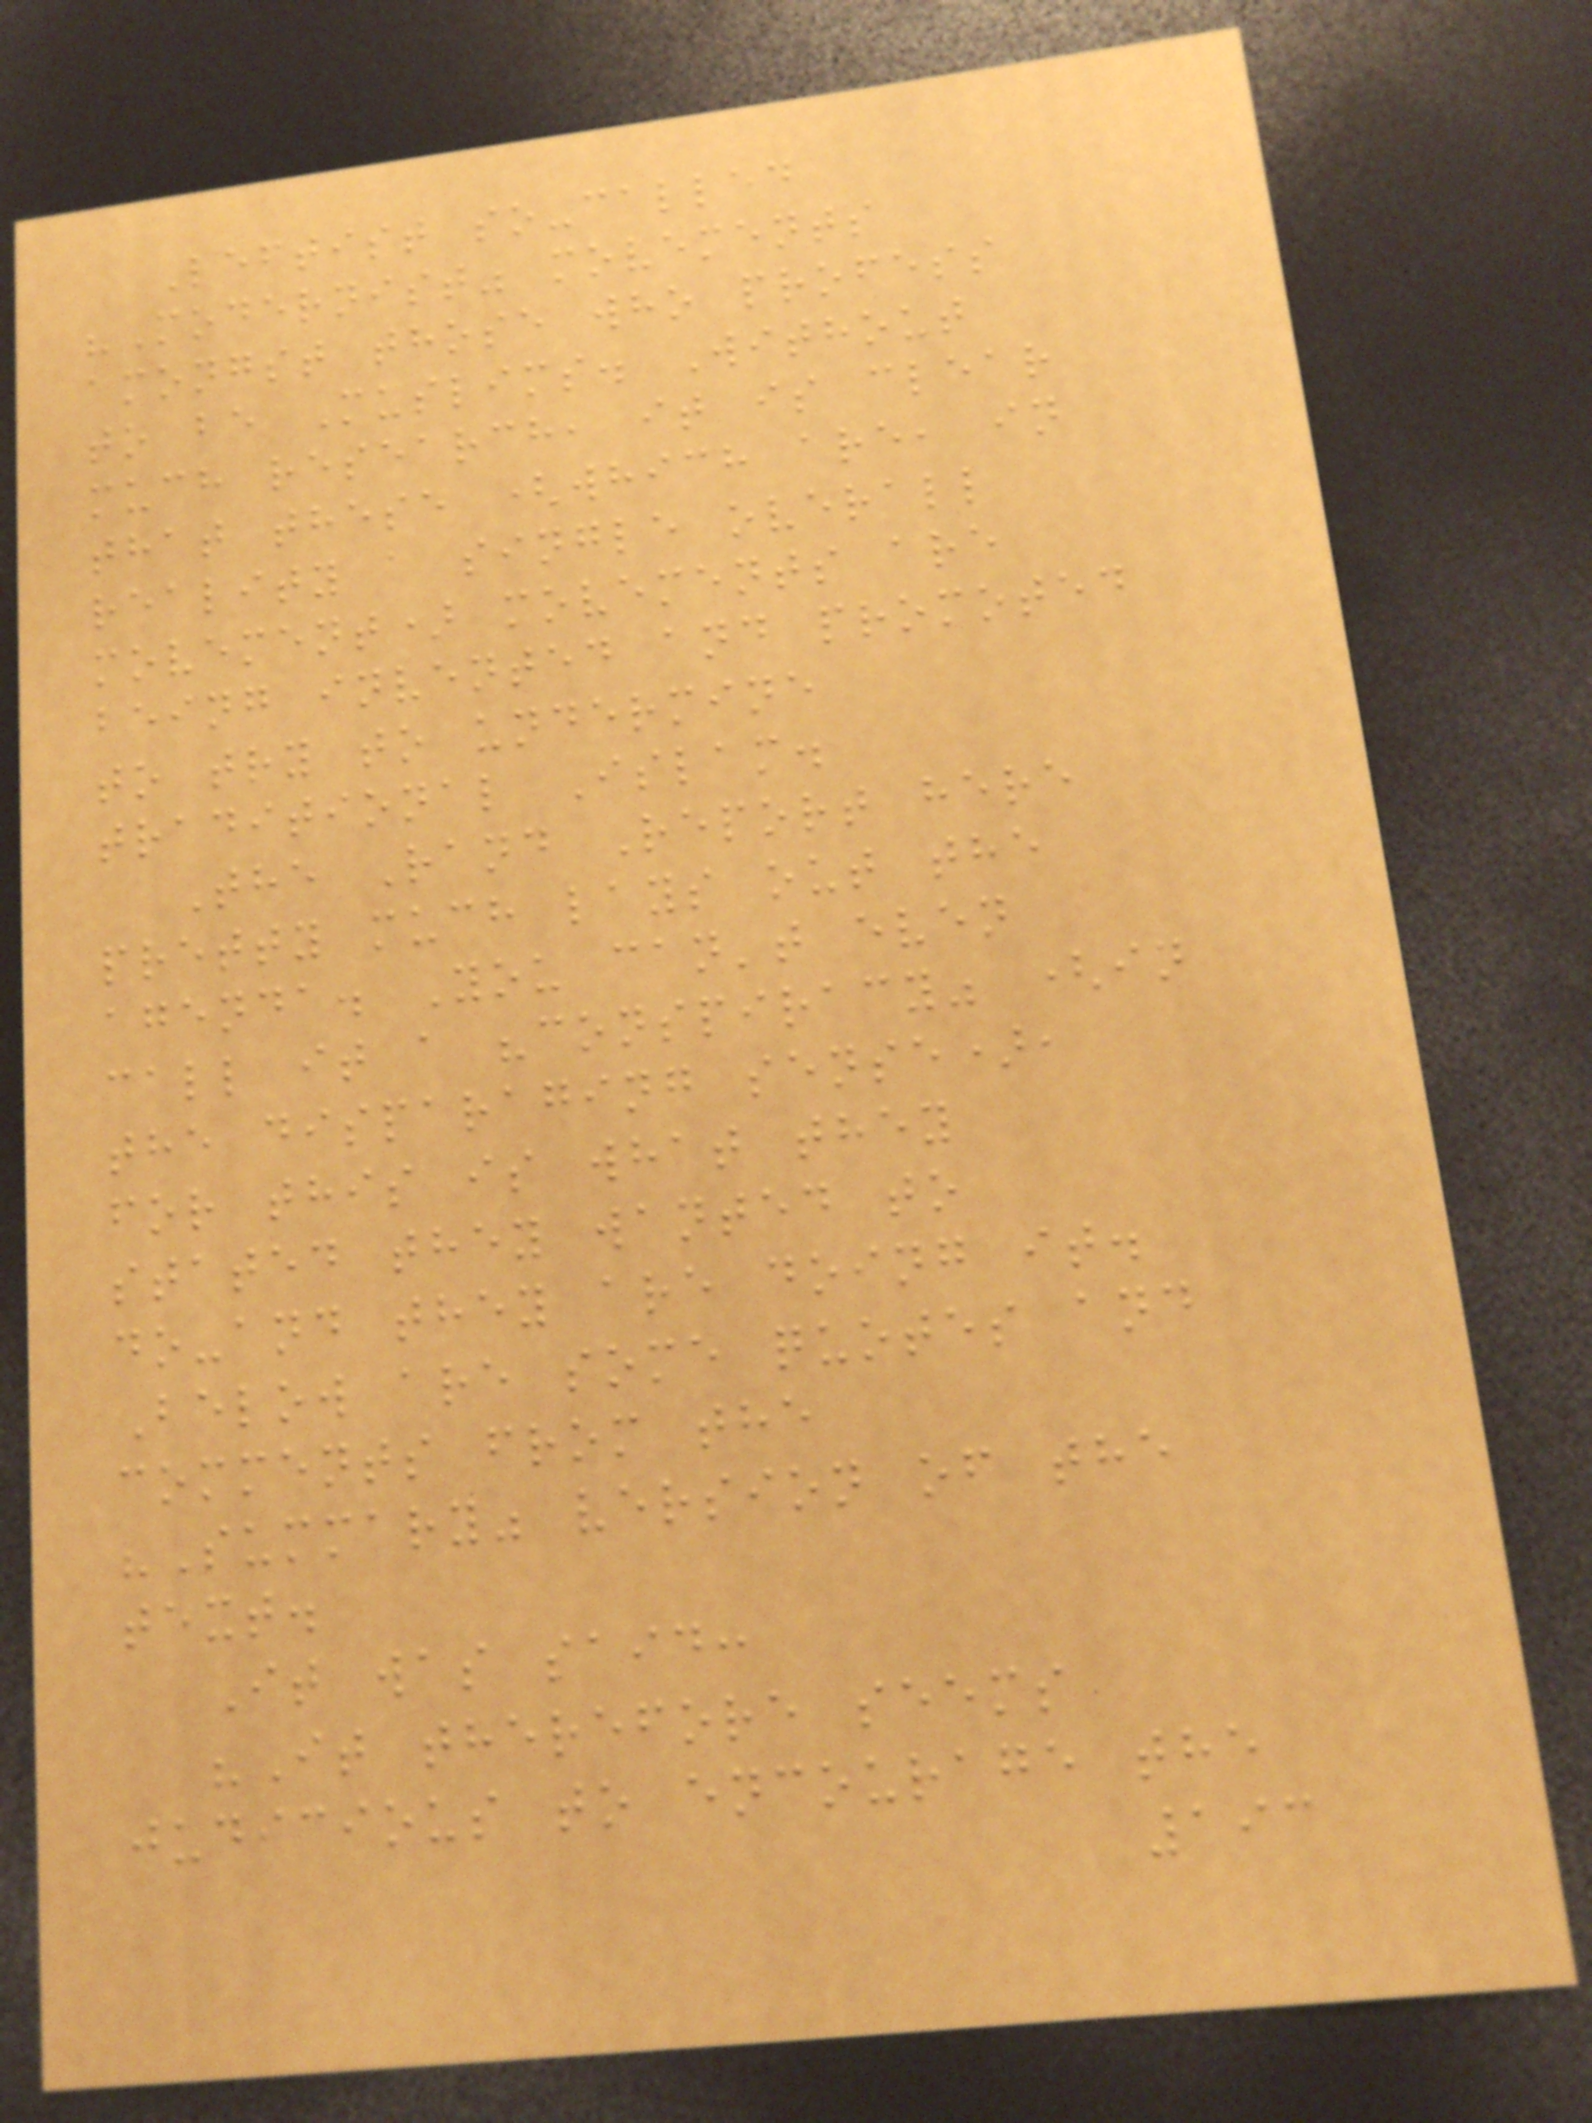Leftist so-called
"Modernist" movements
amongst those who profess
to be Muslims. Without
much research, it is clear
that these (which are, in
reality a single overall
movement) movements are
being invented and promoted
to try to undermine
traditional Islam.
The Rand Report here
pretty much lays out the
agenda. You can't even
call it a "conspiracy" (in
the disparaging sense),
for this is what they
stated they wanted to
do-and they are doing it.
Below are some quotes and
comments from the
"Summary" version of the
text.
It was said:
"It therefore seems
judicious to encourage the
193
